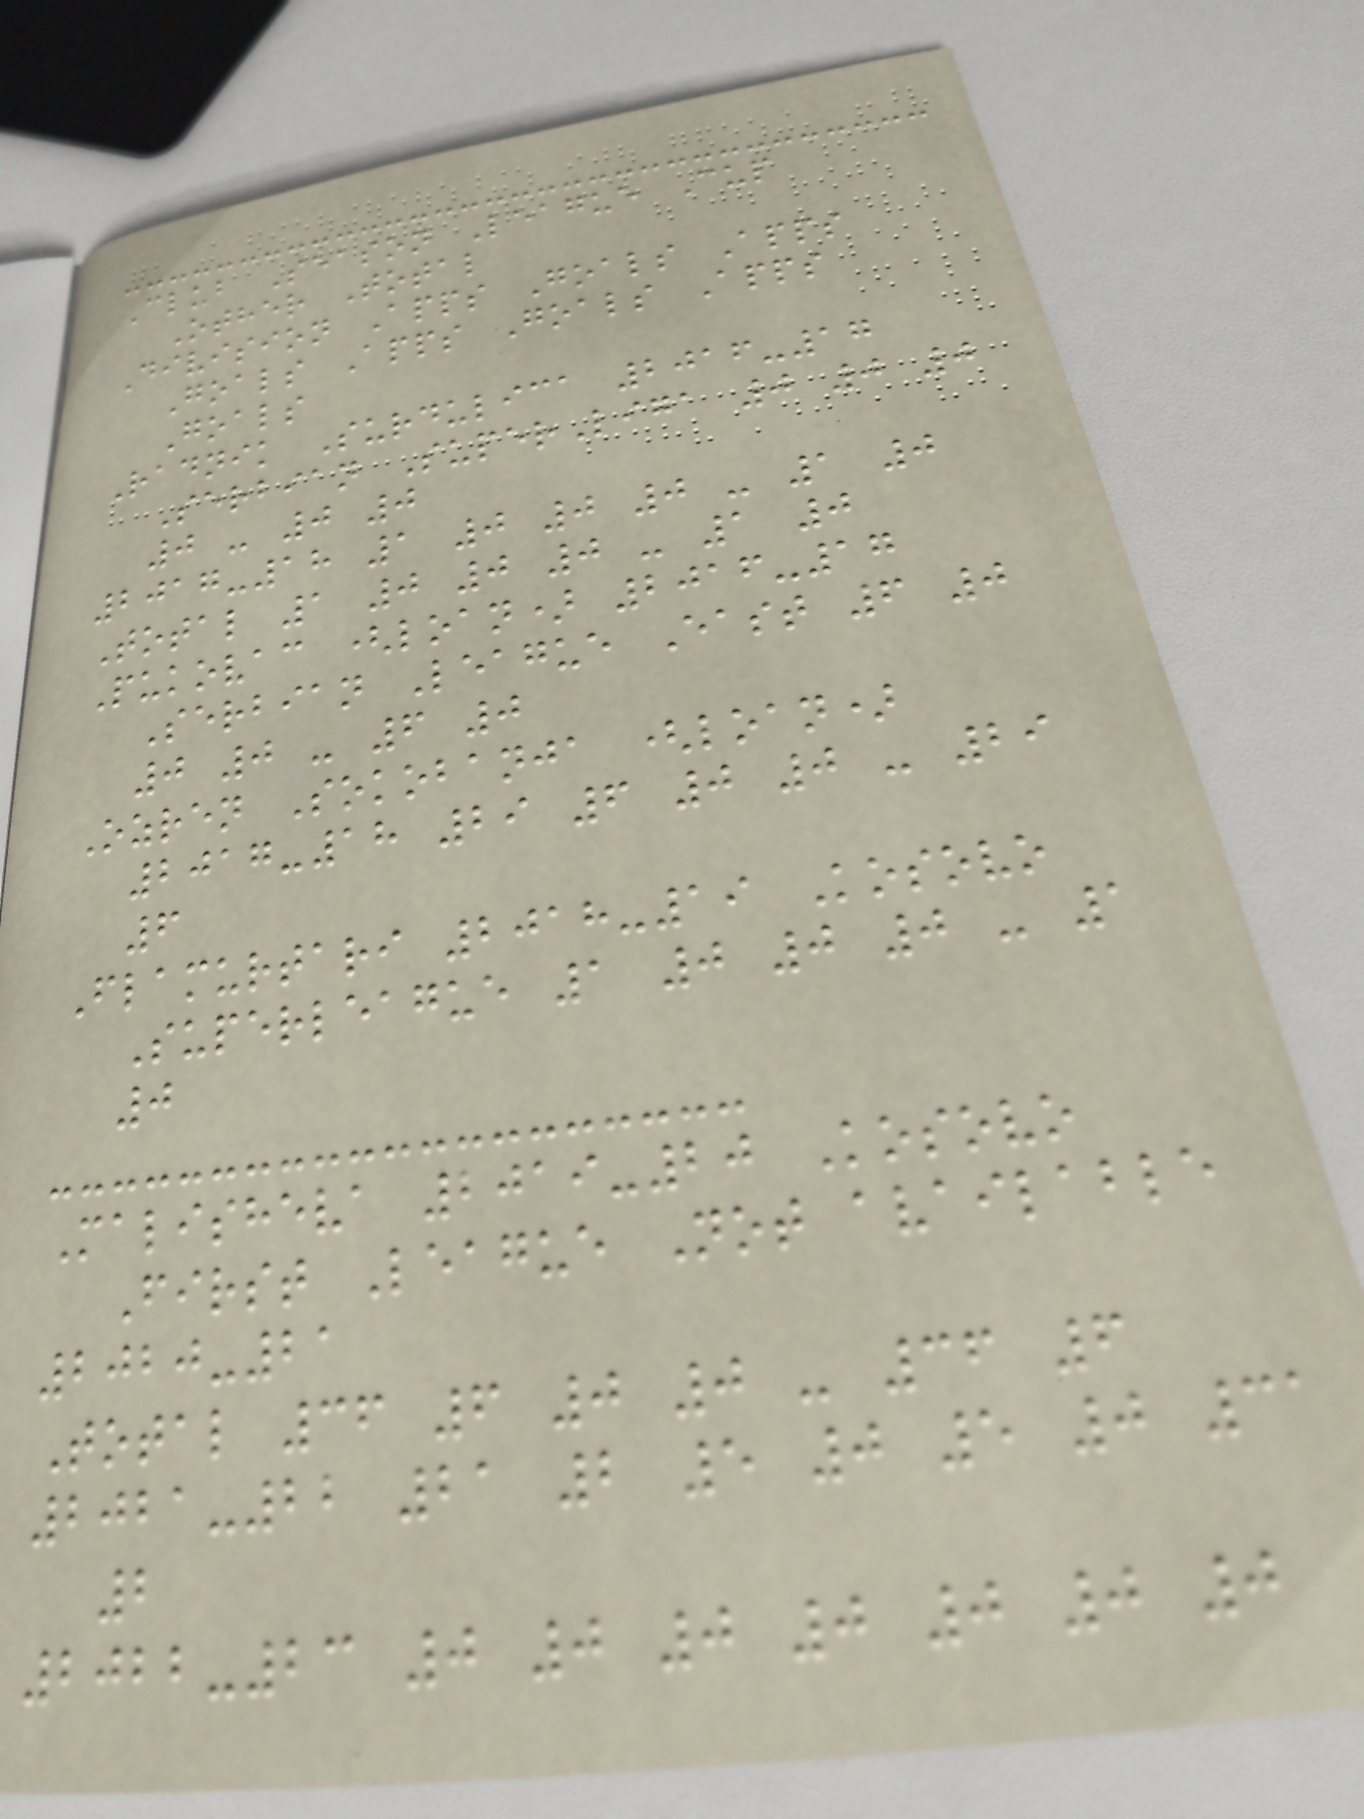Club Season League Cup
Other Total
Division Apps Goals Apps
Goals Apps Goals Apps
Goals
Radnik Surdulica 2016-17
Serbian SuperLiga 0 0 0
0 - 0 0
2017-18 1 0 0 0 - 1 0
Total 1 0 0 0 - 1 0
Pukovac (loan) 2016-17
Serbian League East 6 0
0 0 - 6 0
Ozren Sokobanja (loan)
2017-18 29 6 0 0 - 29
6
Flamurtari 2018-19 Kosovo
Superleague 1 0 0 0 - 1
0
Malisheva 2019-20 Kosovo
First League Not available
2020-21
Total 36 6 0 0 - 36 6
2021-22 21 2 5 0 5 0 31
2
2022-23 0 0 0 0 0 0 0
